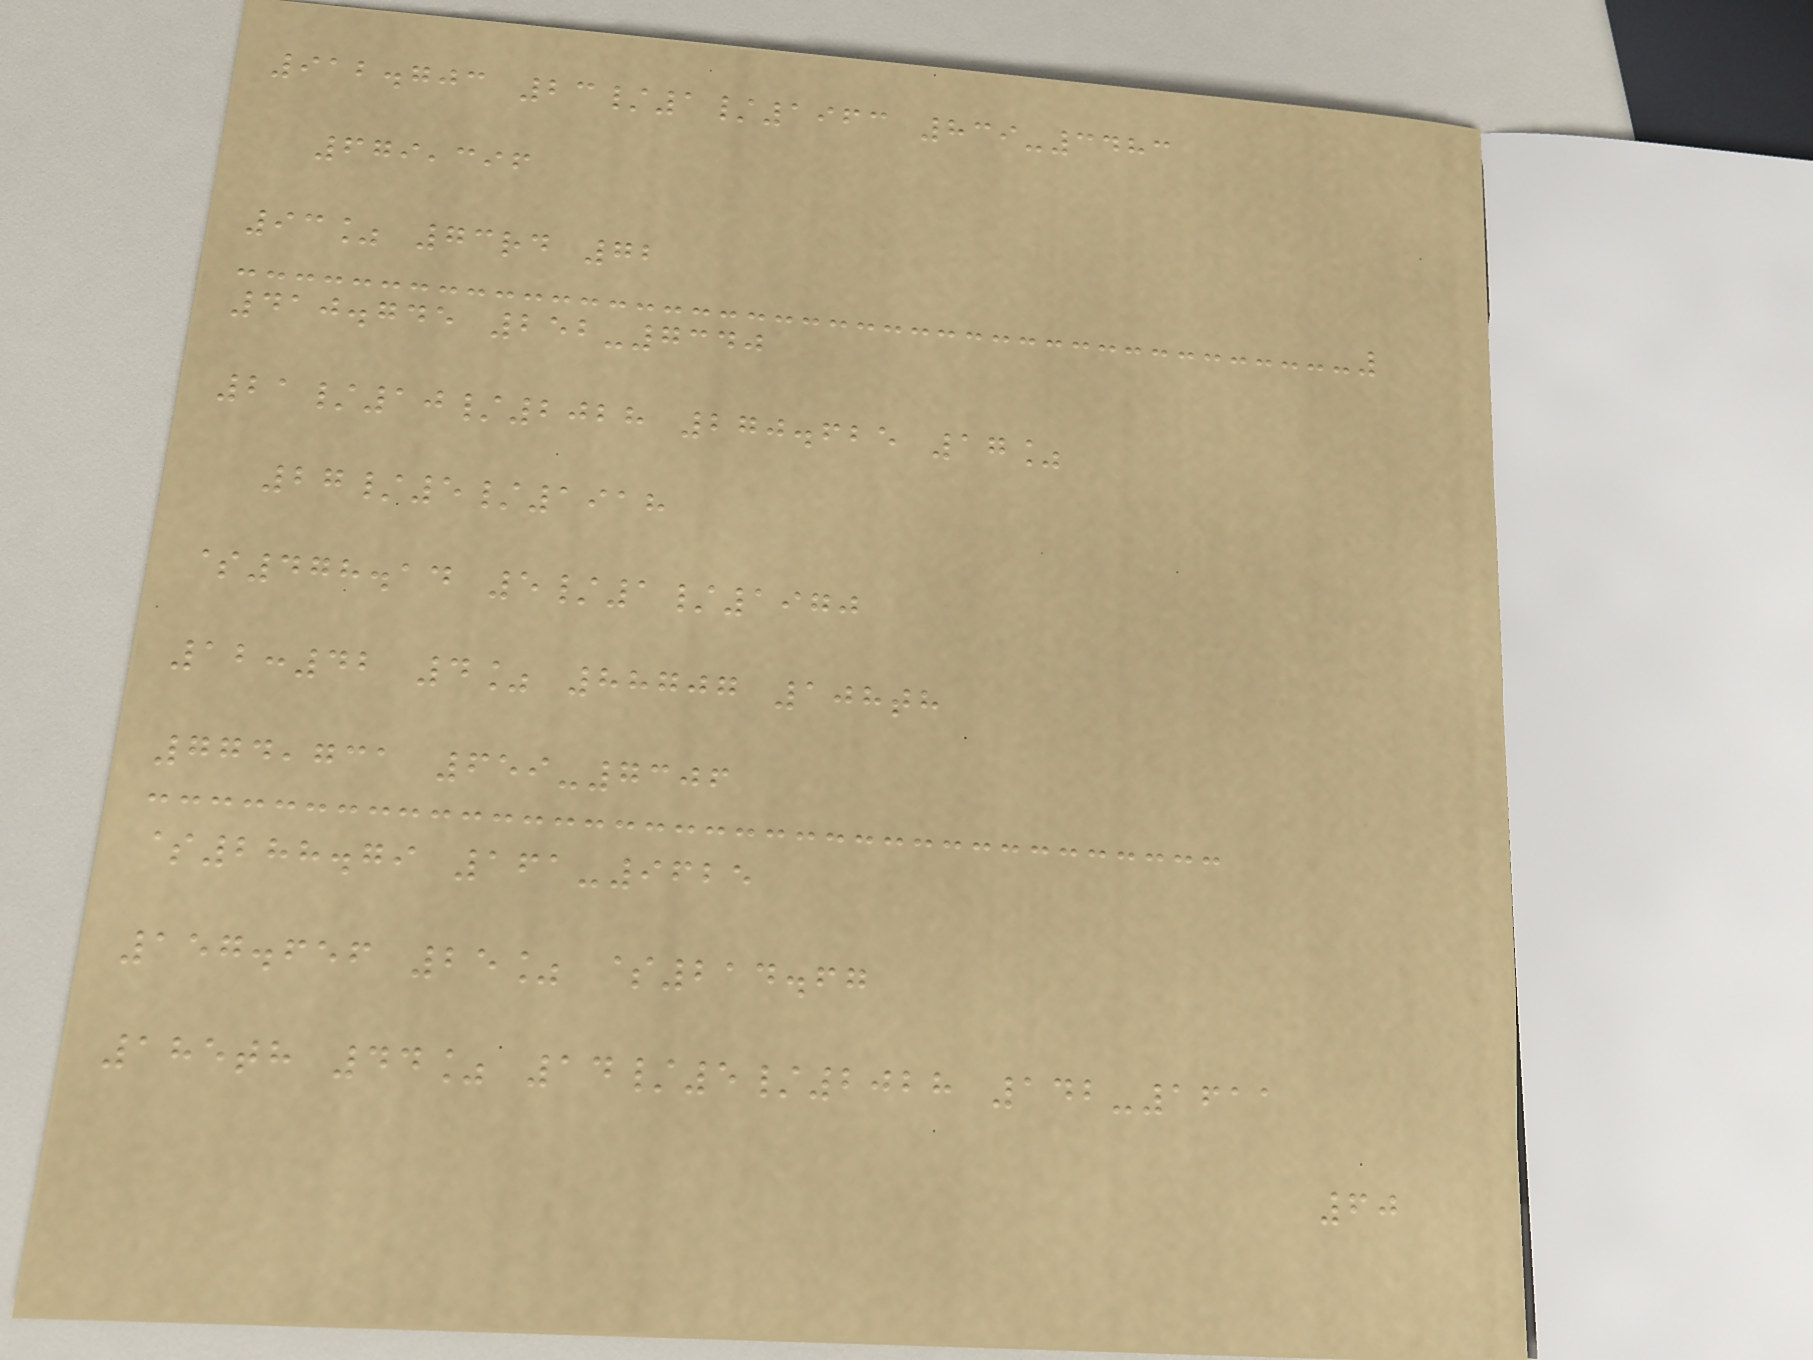912.703 23/1/1963 839-3483
679,396
93% 73rd 72
410.745 252-7340
21/10/2028 270.625 17%
27/5/1918
$478.14 5/1/1970
12:42 4% 88707 108th
774,731 659-7306
$288.79 161-9625
157.656 25% $214.67
185th 44% 14/5/2028 142-1611
60
